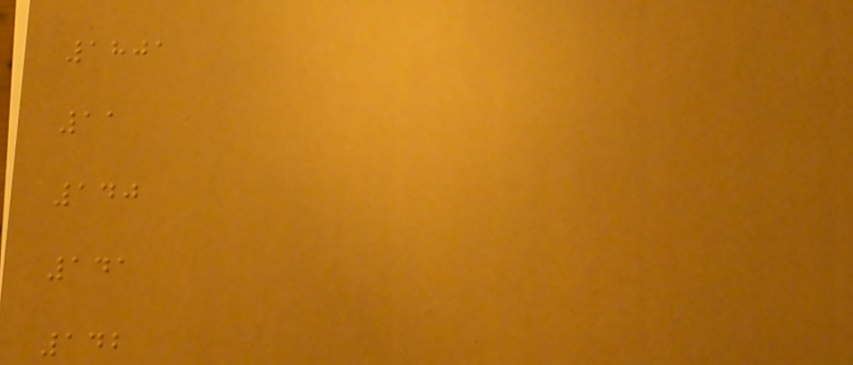1801
11
140
141
142
